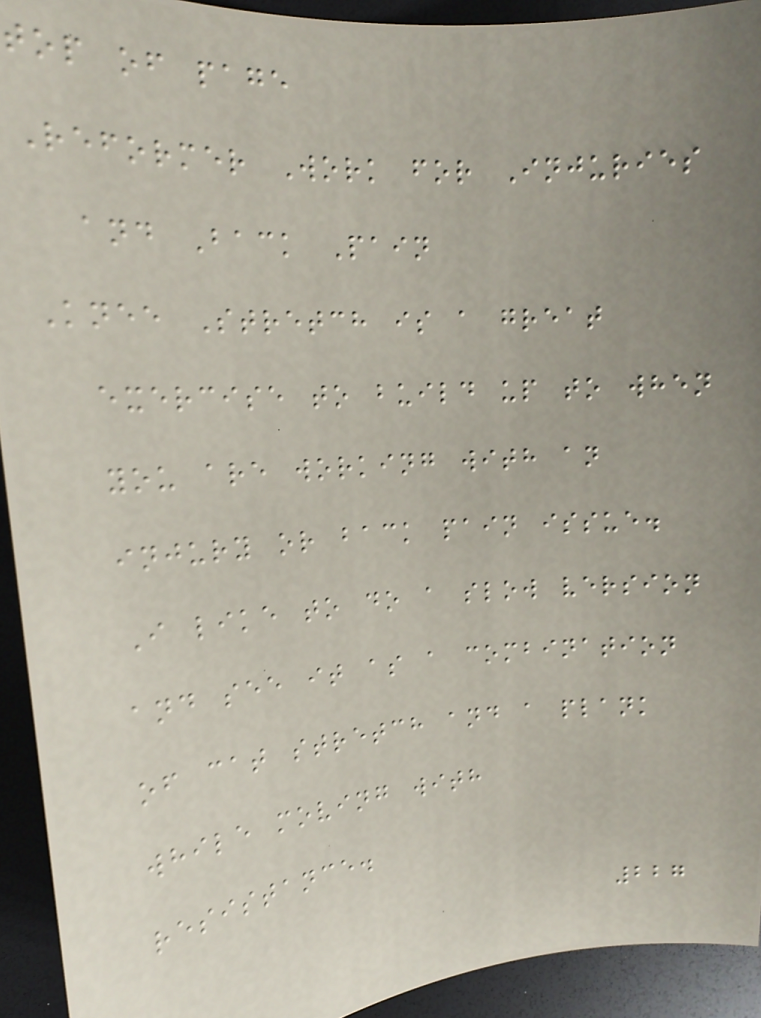top of page
Reformer Work for Injuries
and Back Pain
Knee Stretch is a great
exercise to build up to when
you are working with an
injury or back pain issue.
I like to do a slow version
and see it as a combination
of cat stretch and a plank
while moving with
resistance.
227
